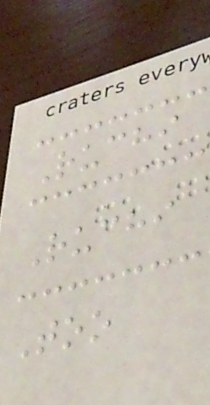Ruchi
Ruchi
Too
